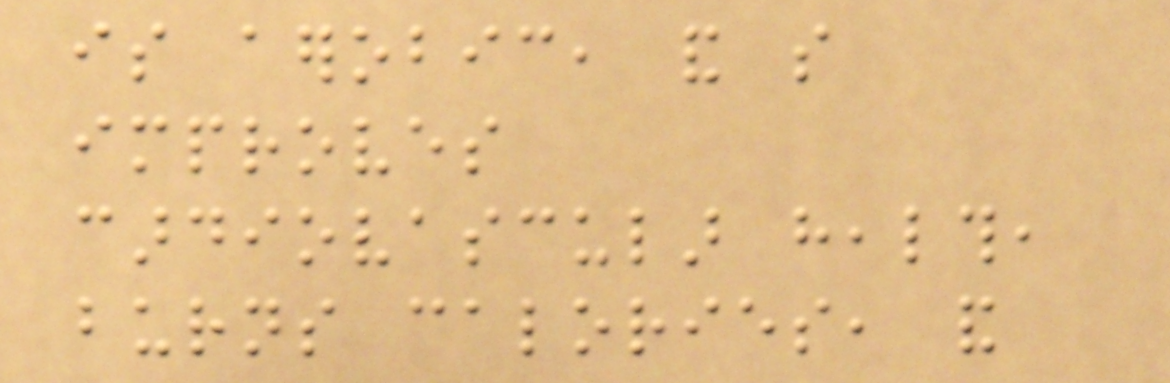is aerobic, and so
improves
cardiovascular health,
burns calories, and
